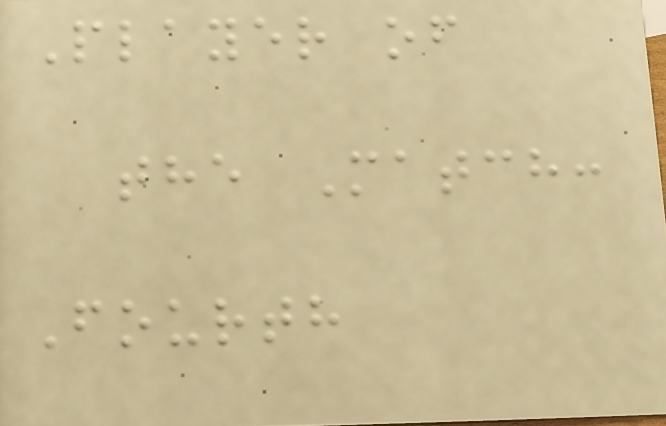Player of
the Match:
Fourth
